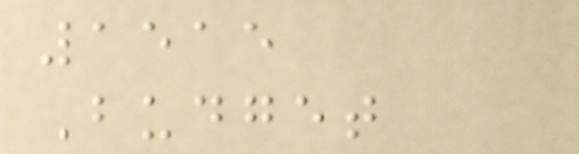1515
Budget
